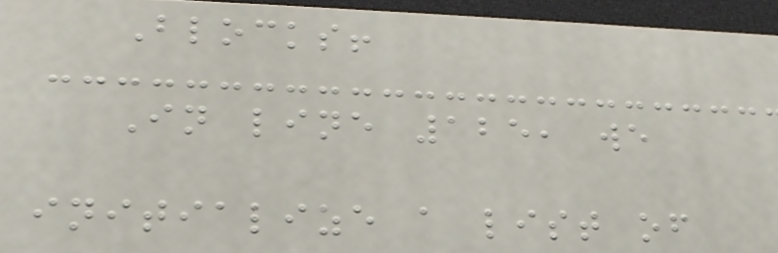Blocks!
In line 125, we
initialize a list of
